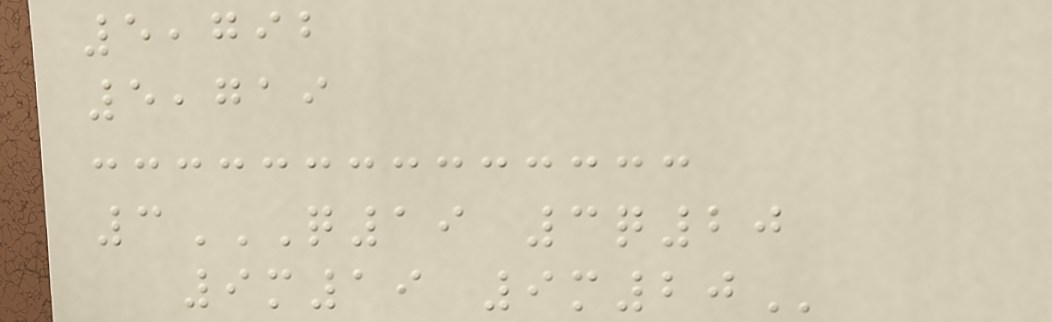5,792
5,719
3Q19 3Q20
9M19 9M20
